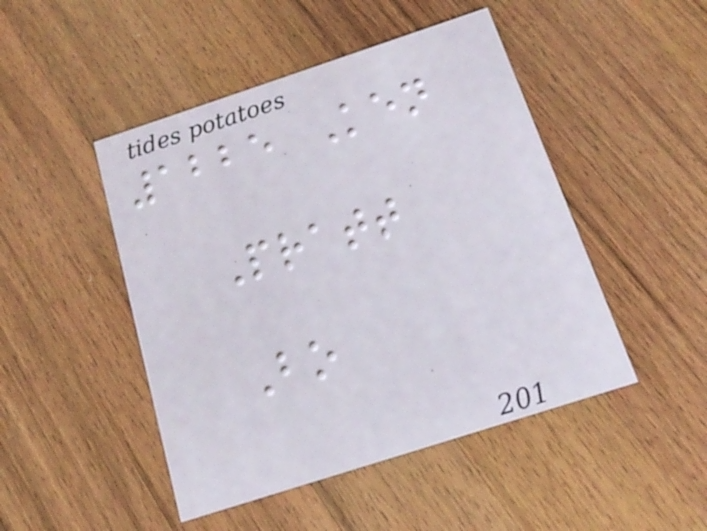1225 Ken
Pratt
Bo
